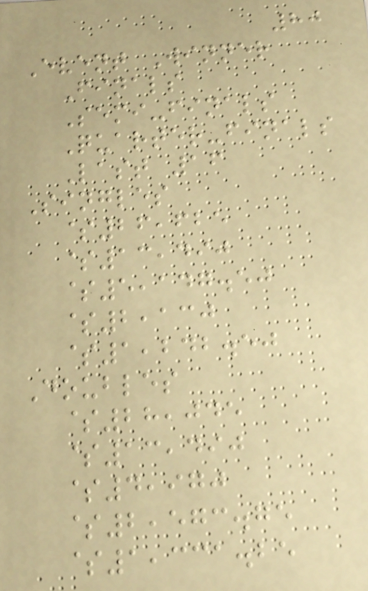80
Event Winner
Finals
Semi-finals
Quarter-finals
Last 16
Singles
$26,625
$13,490
$5,147.50
$2,130
$1,242.50
Doubles
$28,045
$13,490
$4,970
$2,573.75
$1,331.25
